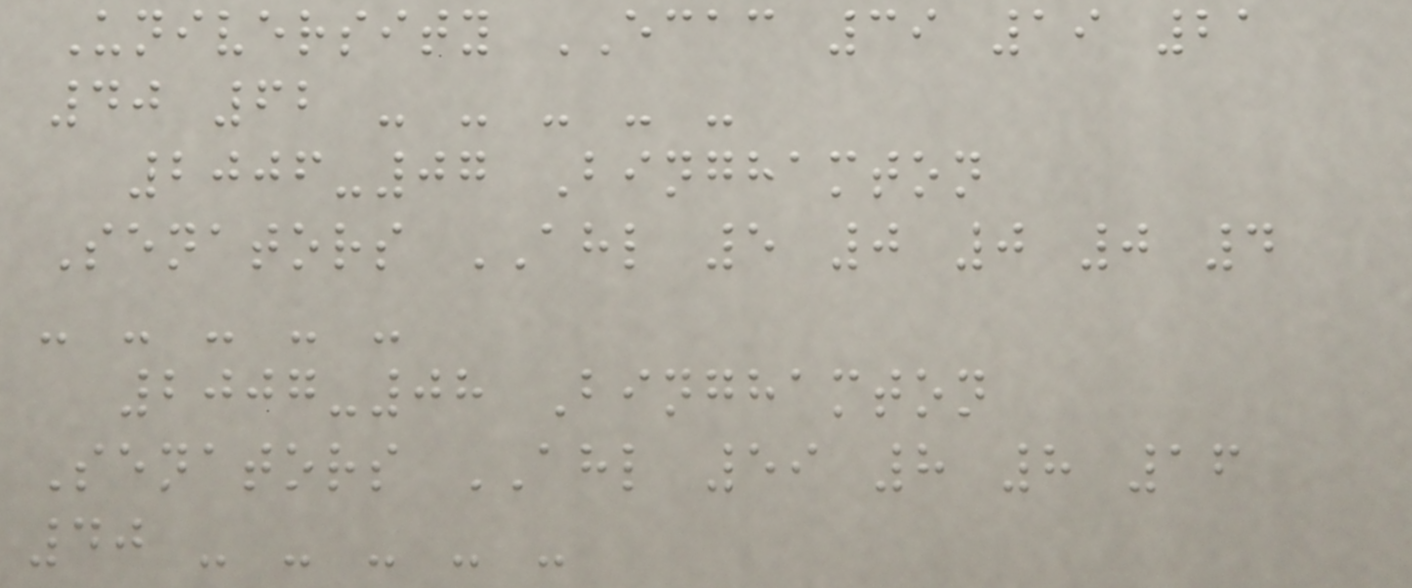University ECAC 39 19 21
40 62 - - - - -
2006-07 Binghamton
Senators AHL 5 0 0 0 4
- - - - -
2007-08 Binghamton
Senators AHL 59 8 8 16
40 - - - - -
